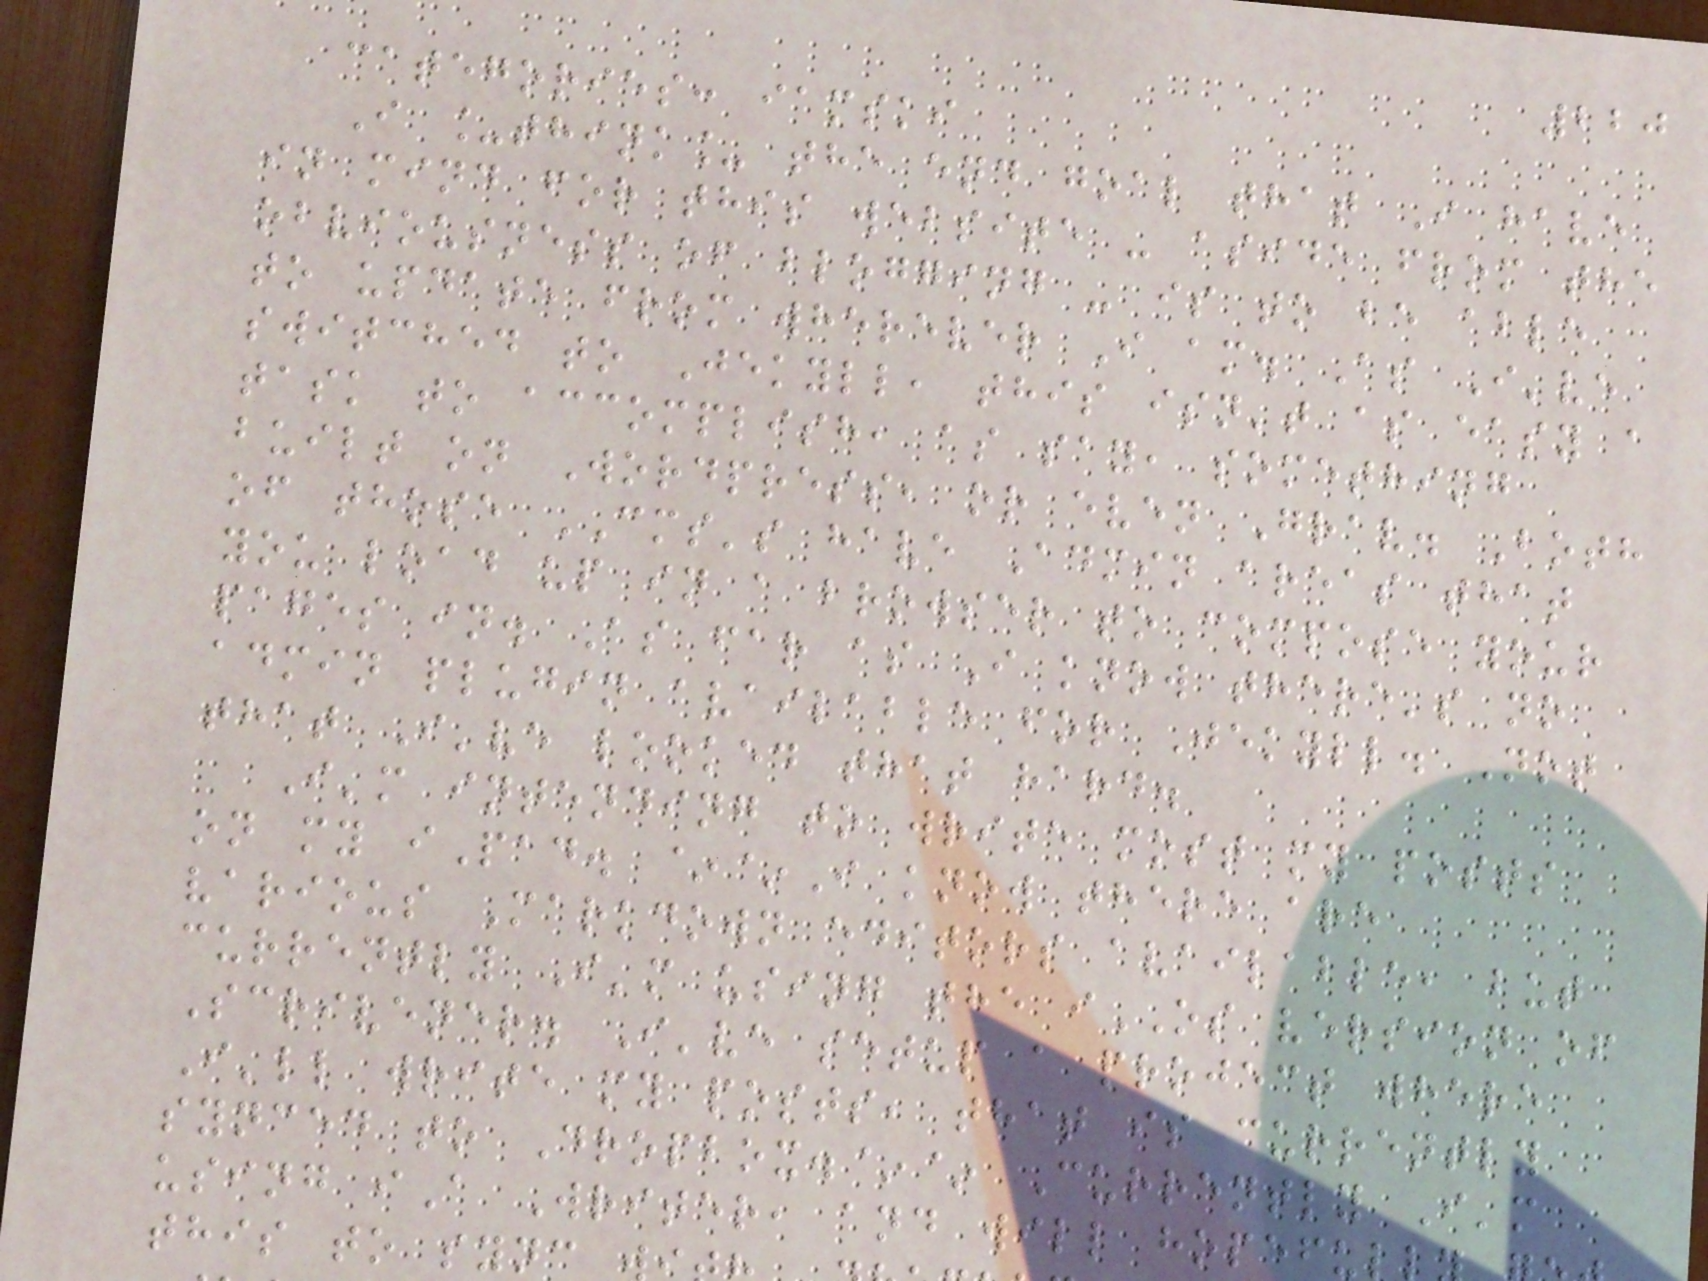220
categories: iamski
I _think_ the end goal that I have
in mind for this website - aside from the
obviousness of blogging - is to be able
to update from wherever I am. As I've
switched to Jekyll, this isn't as easy a
task to accomplish, as say, something
built on Wordpress, or even Grav. Both
of those CMS's have Admin areas that
you load up in a browser to compose your
pages in. As far as I know there's no
admin plugin available for Jekyll. Not
that I've looked that hard.
I'm intending to write most my posts
on my iPad. ~~I know there are
various Markdown editors available, but
currently I'm using the iOS version of
Scrivener. I've setup a project where
I'll write my posts, that is currently
synced to Dropbox.~~ Currently I'm
using iA Writer, and will hopeful
this to sync
